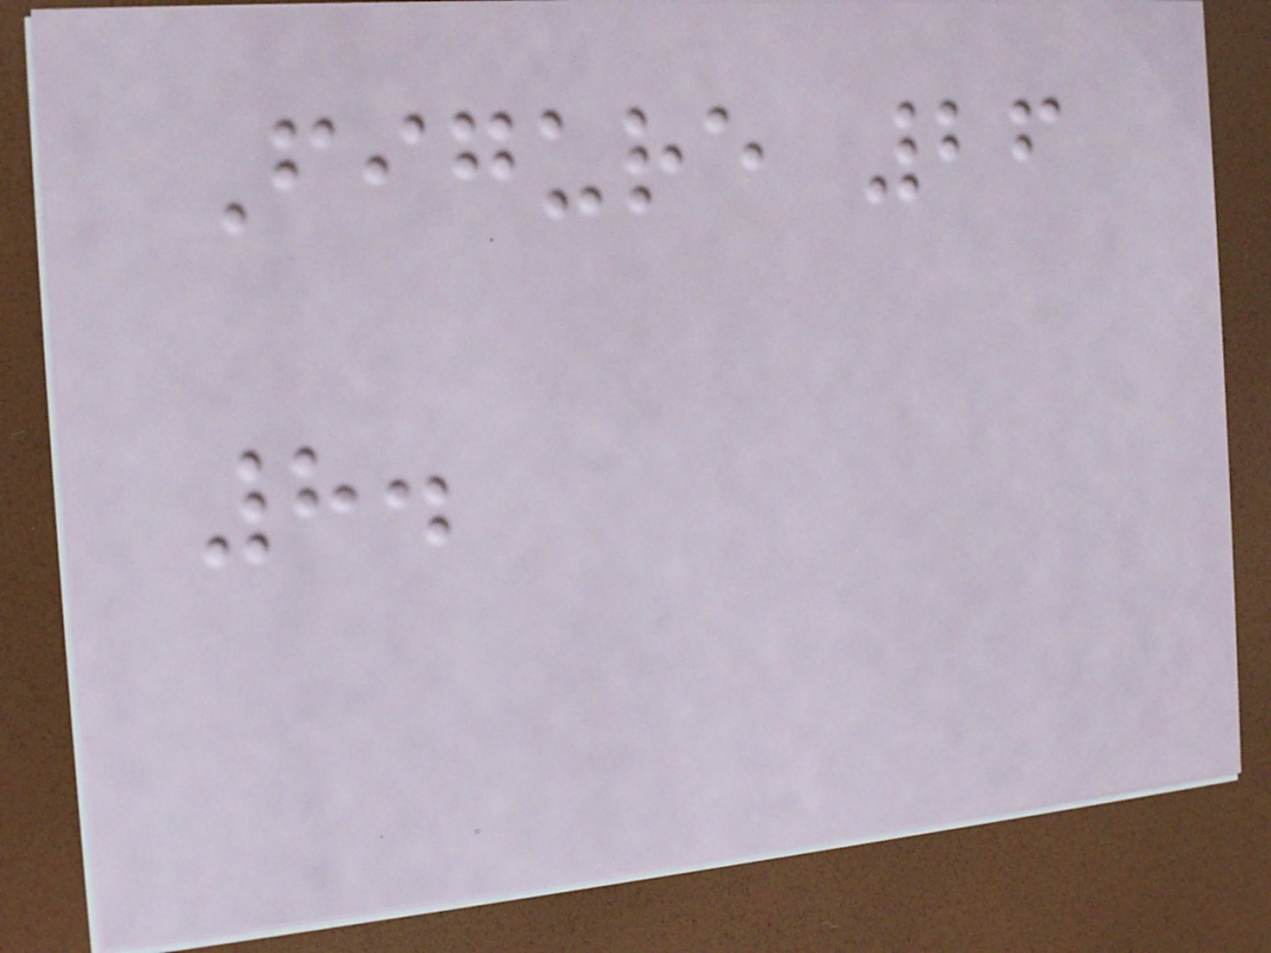Figure 26
8.
